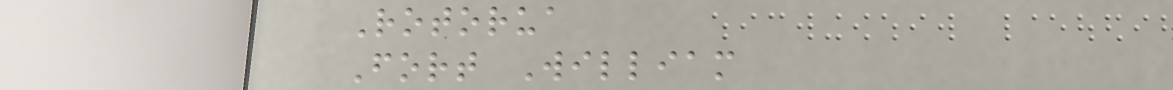Rotorua
Fort William
